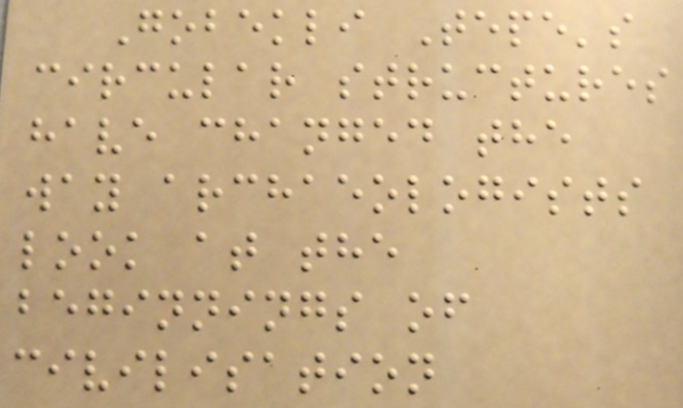Gobekli Tepe's
circular structures
have changed the
way archaeologists
look at the
beginnings of
civilisation
